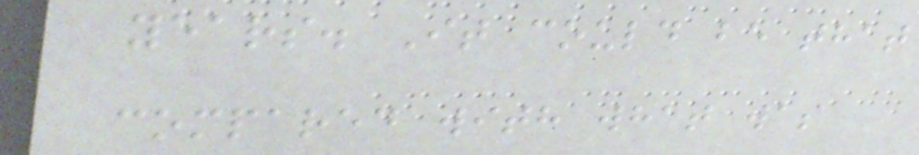years. It could be that
compared with what was
